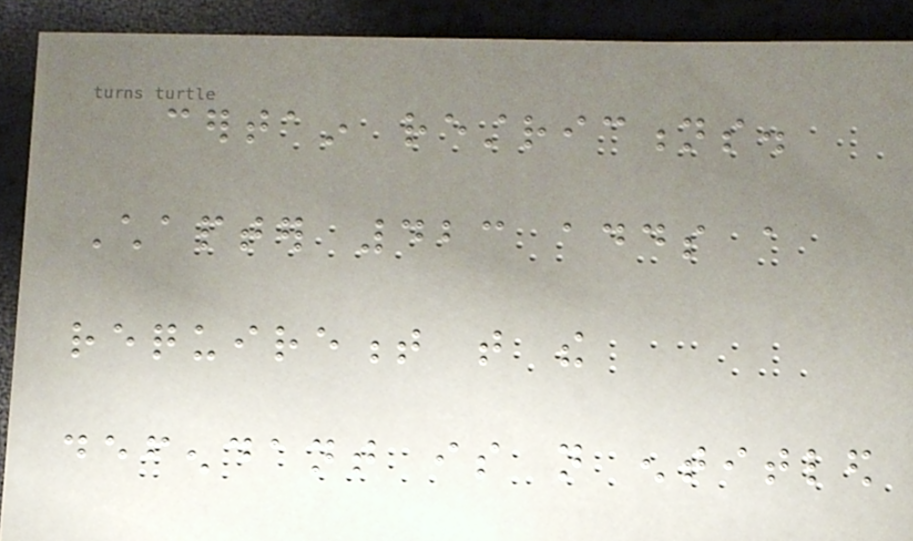certain restrictions.
Chapter 423 adds a
requirement that the
defendant is not entitled
